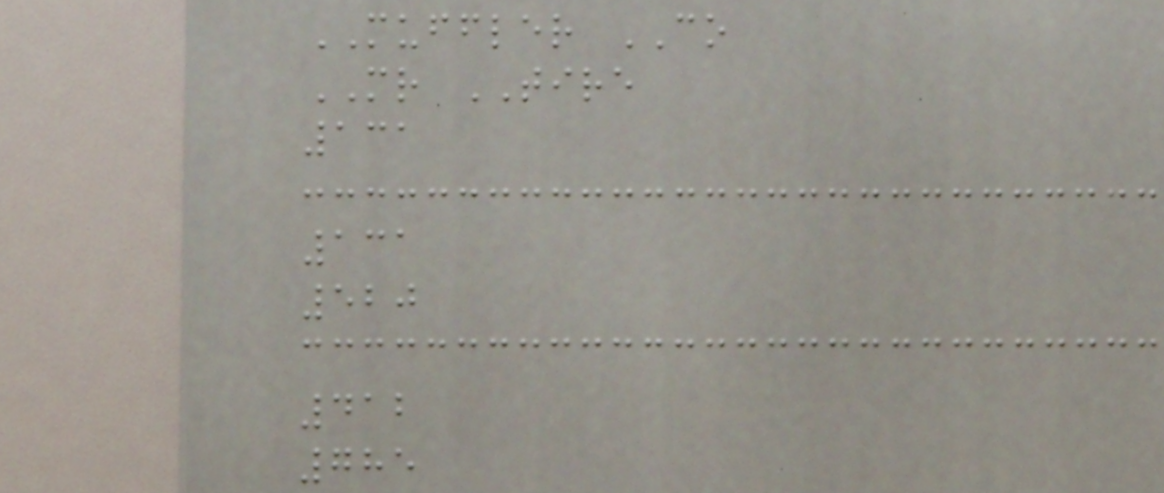MUFFLER CO
MR TIRE
131
131
520
412
785
